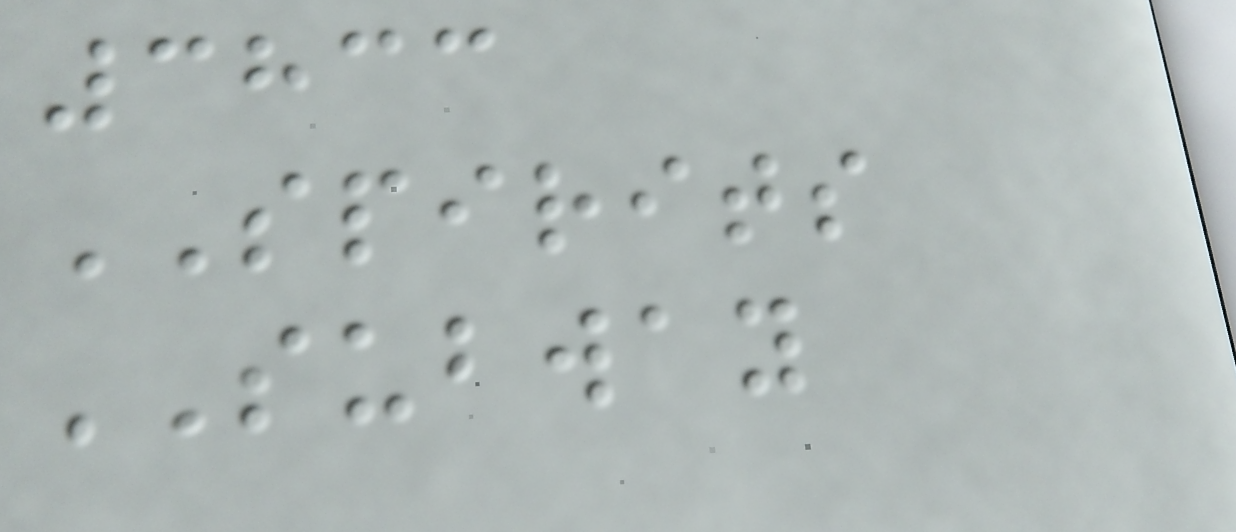3833
SPIRITS
SUBWAY
